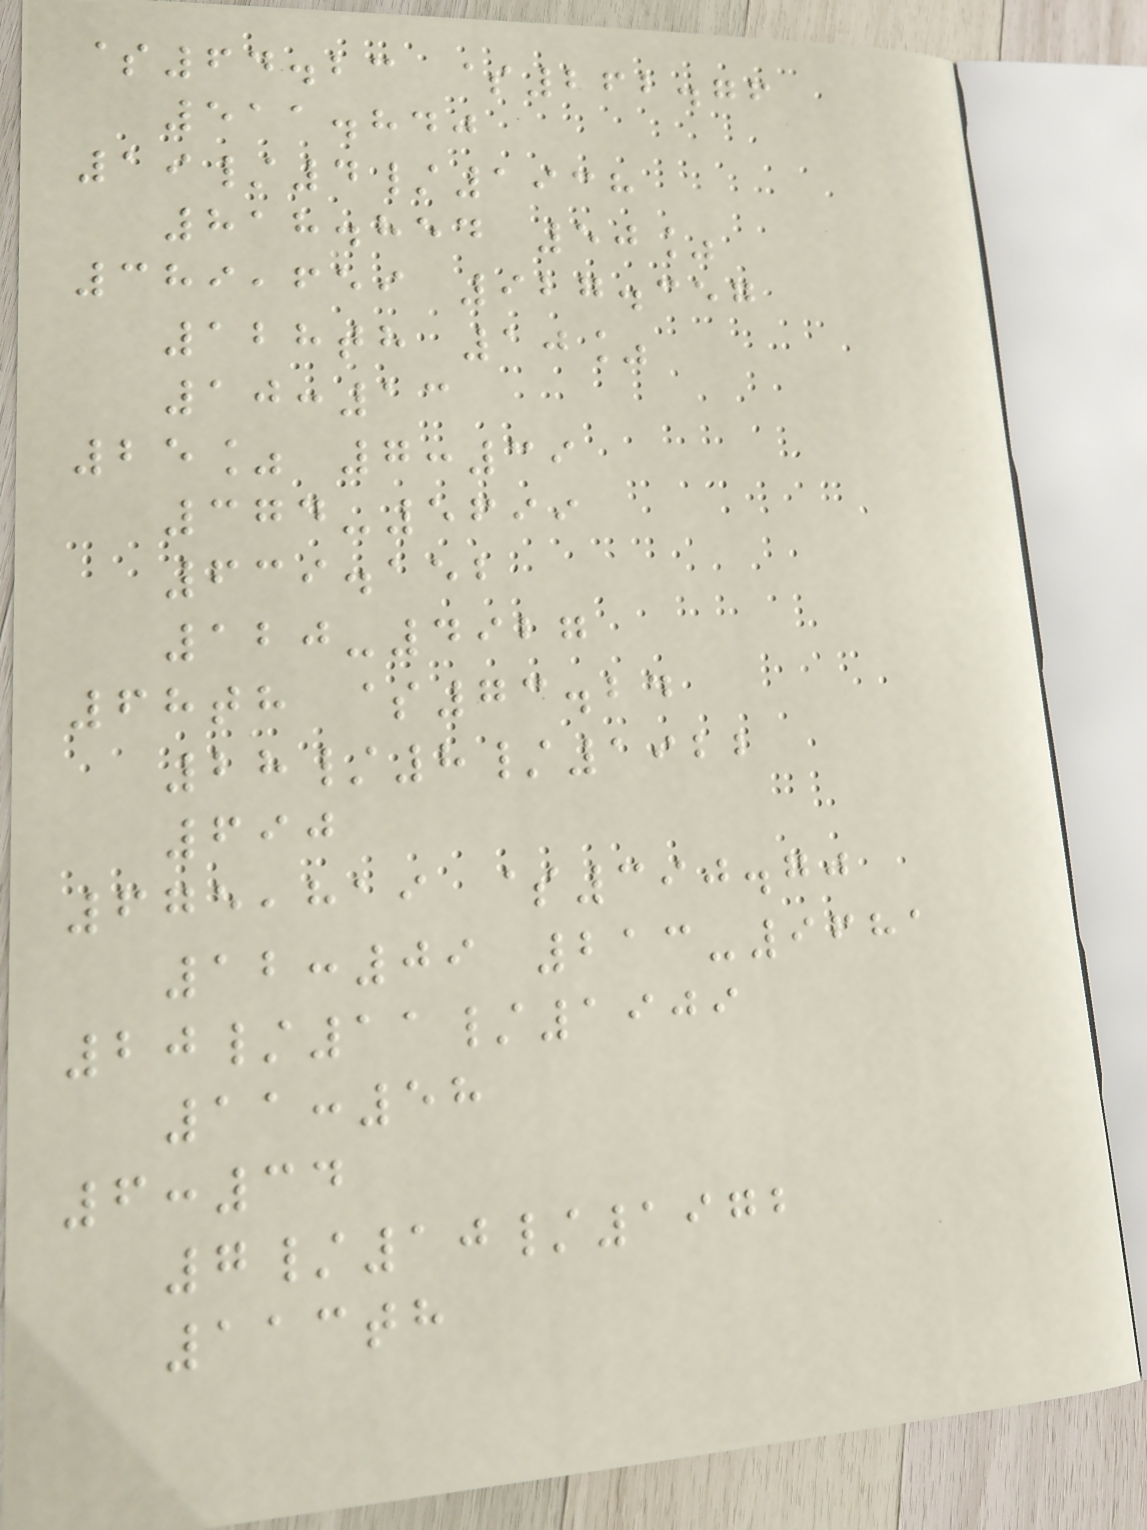$64.23 $262.76
511.840
19/4/1938
818.854 50%
389,659 927.357
128th 10%
10:13
25% 7:39
374-5699
639.152
120-4927
68th $73.24
28/8/1922
690
675,819 $390.70
12:09 213-9681
20/11/1909
11:58
6:34
7/10/1972
113th
